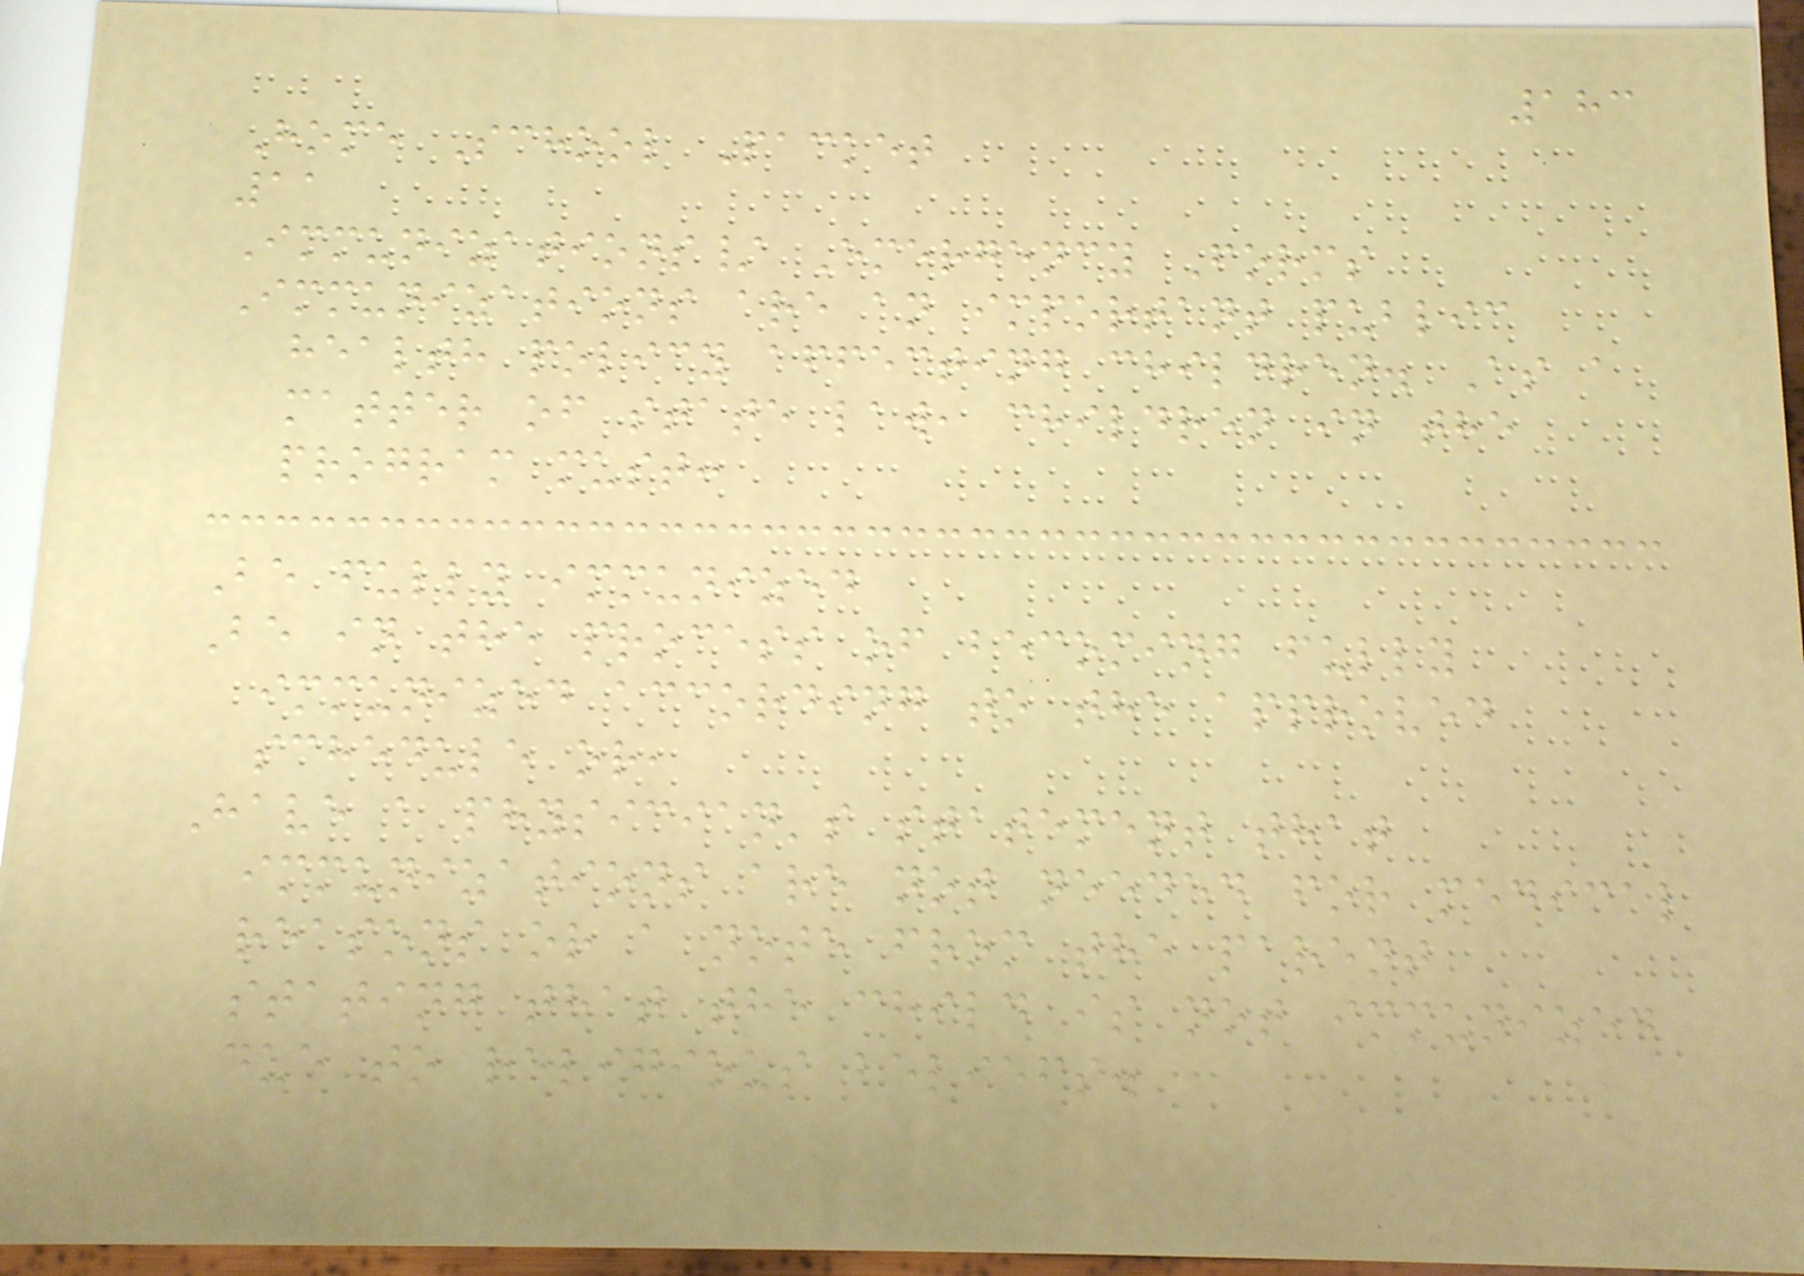183
Home School Packet
11
Immunizations/ Emergency Forms
Immunizations are an important public
health policy affecting children. As a
matter of state law, children in the
program must:
Be fully immunized
Be in the process of becoming fully
immunized according to the approved
schedule or,
Have a physician's statement that
immunizations are not needed for medical
reasons or a note from the parent
stating that the child is not immunized
due to religious beliefs.
